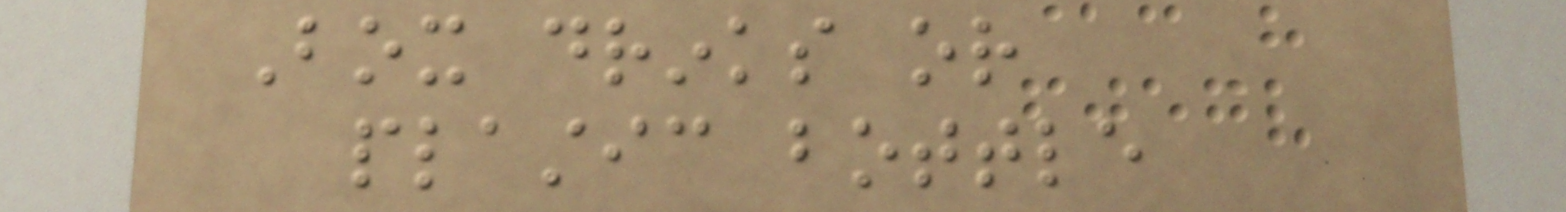Box drinks or
plastic bottle
